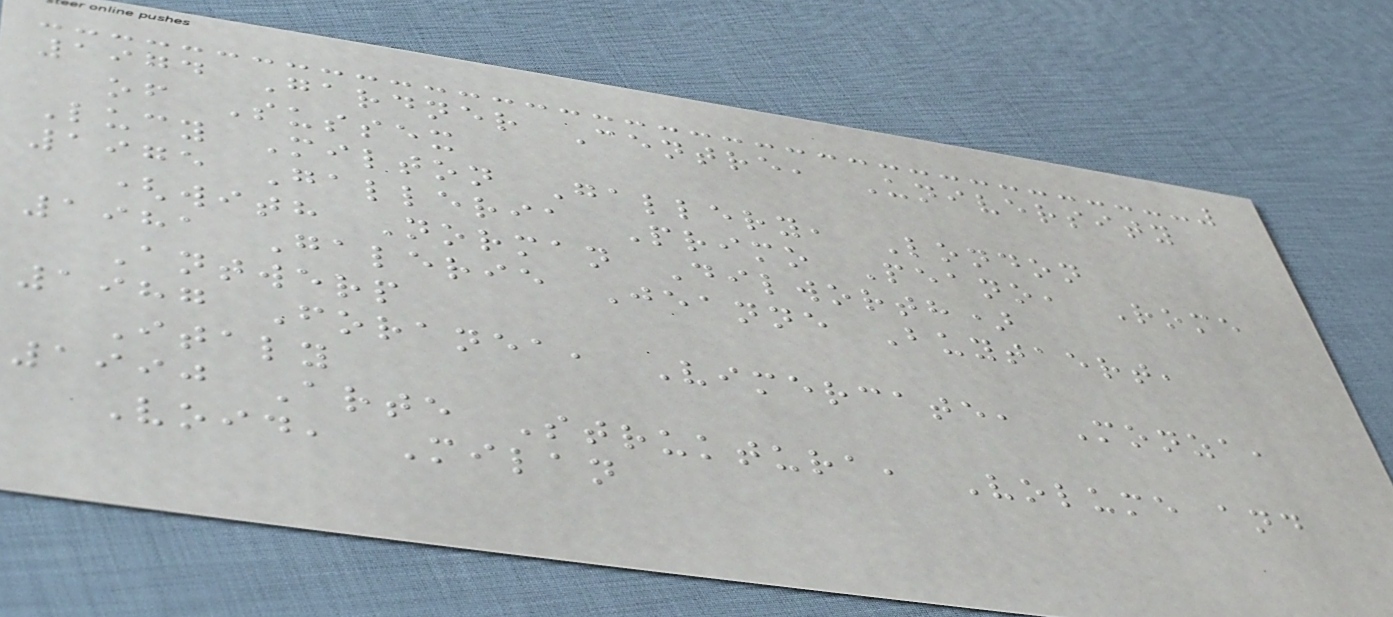1974 Gardner Centre, University
of Sussex
Lucy Milton Gallery, London
1975 Galleria Primo Peano, Rome
(with Norman Dilworth)
1981 Galerie Jeanne Buytaert,
Antwerp
1987 Foranea, Vimercate, Monza,
Italy
1990 Arte Struktura, Volume and
Void, Milan
